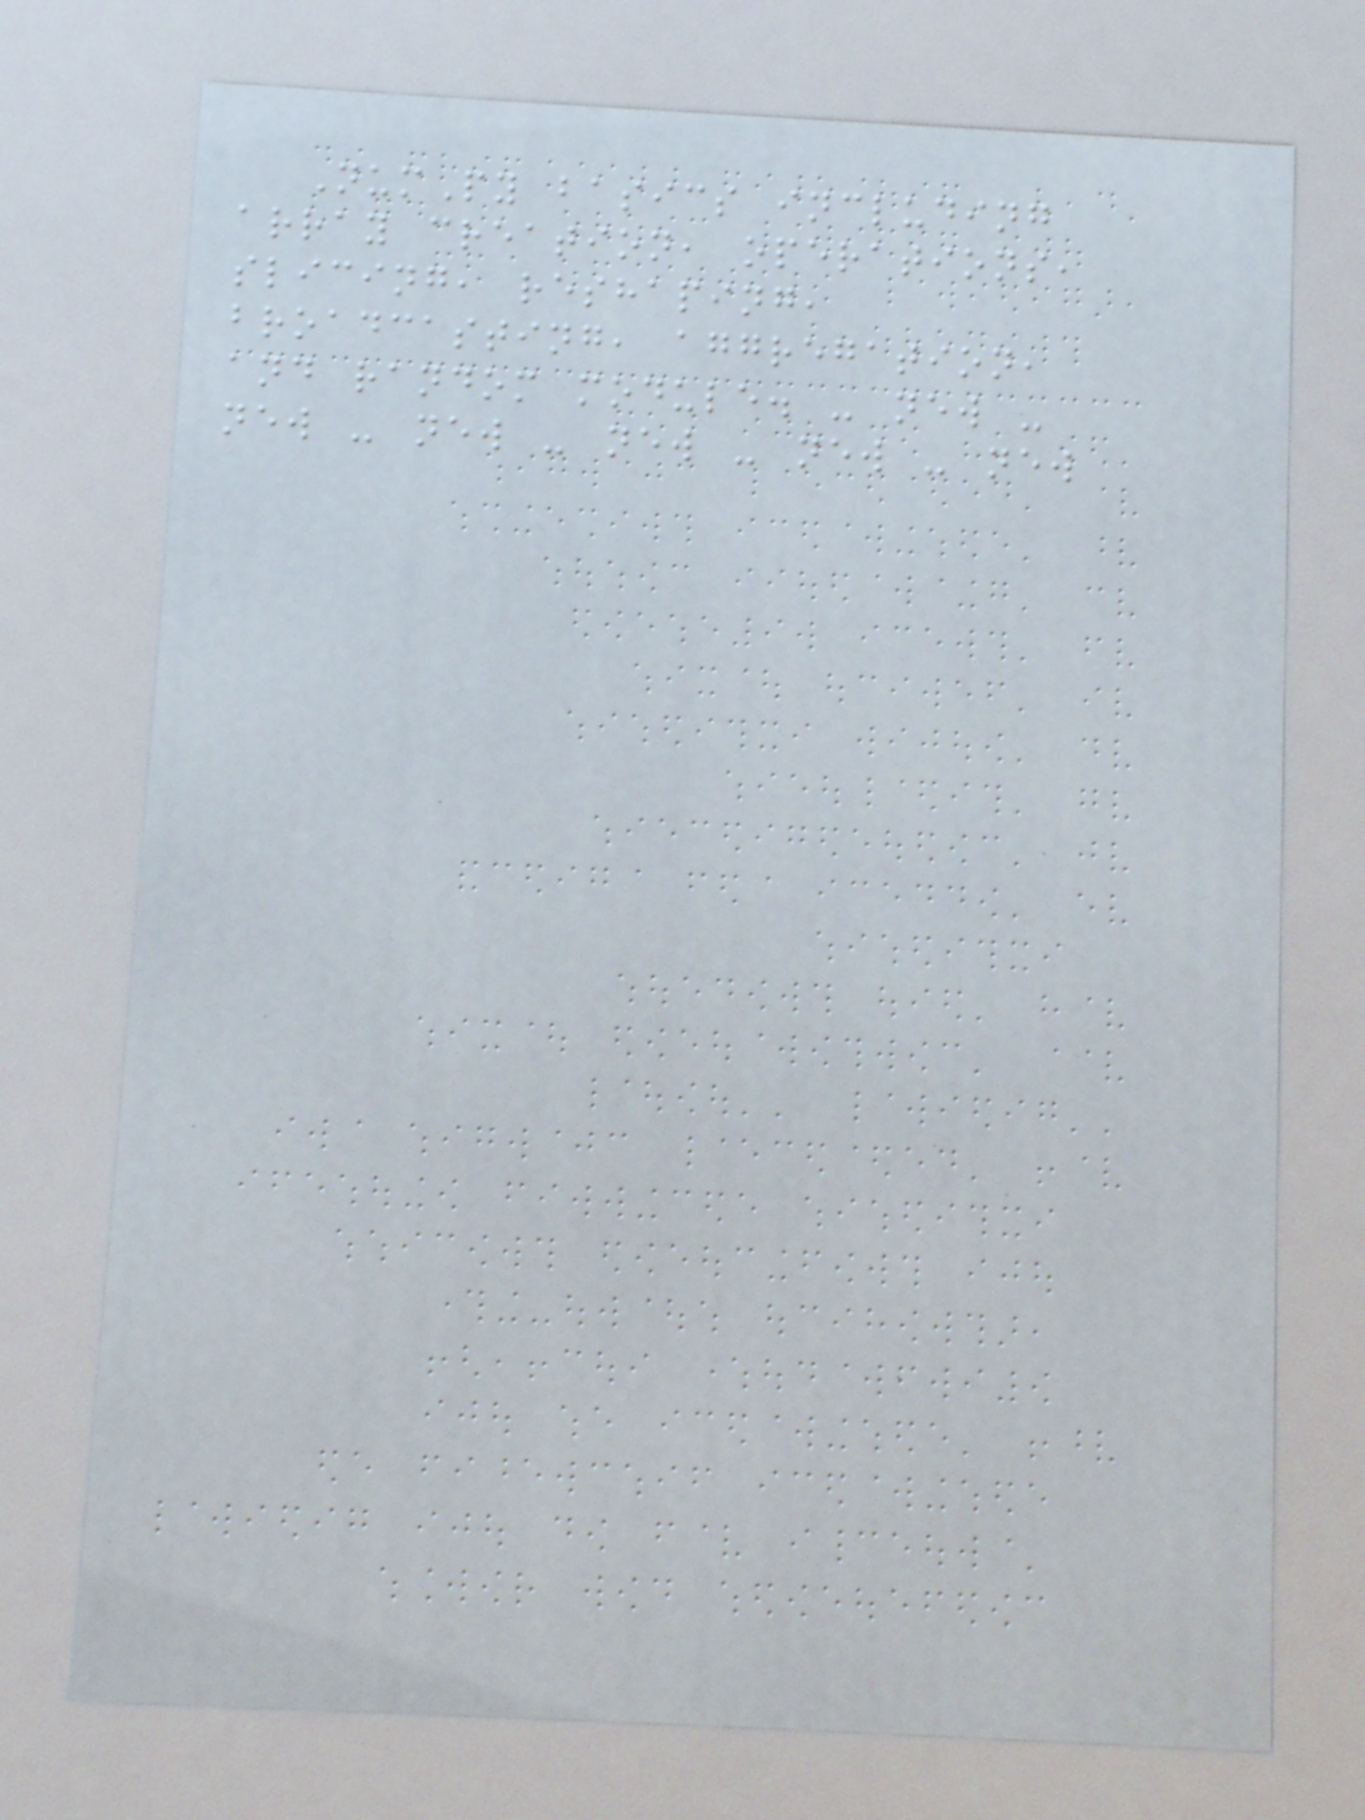NumPy basics including
array creation, operations,
slicing, reshaping,
broadcasting, aggregation,
and random module. - new -
new - new - new - new - new
